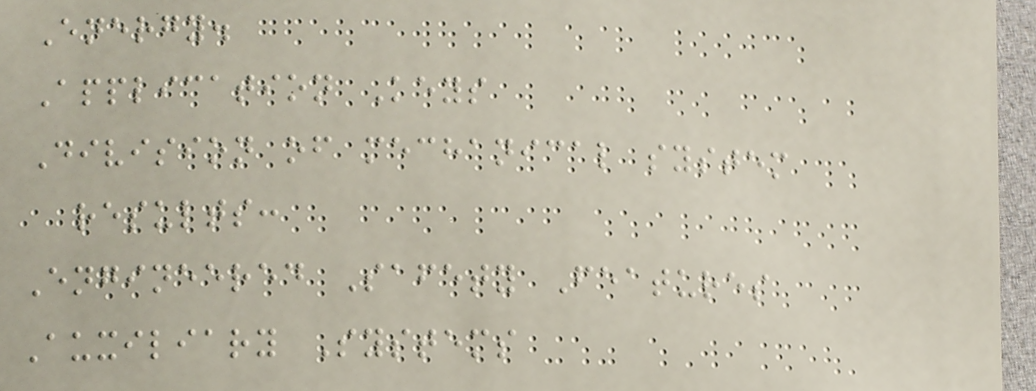Energy.
Application Keys
Division of mechanical system
results:
Engineered Safety Features
Auxiliary Systems
